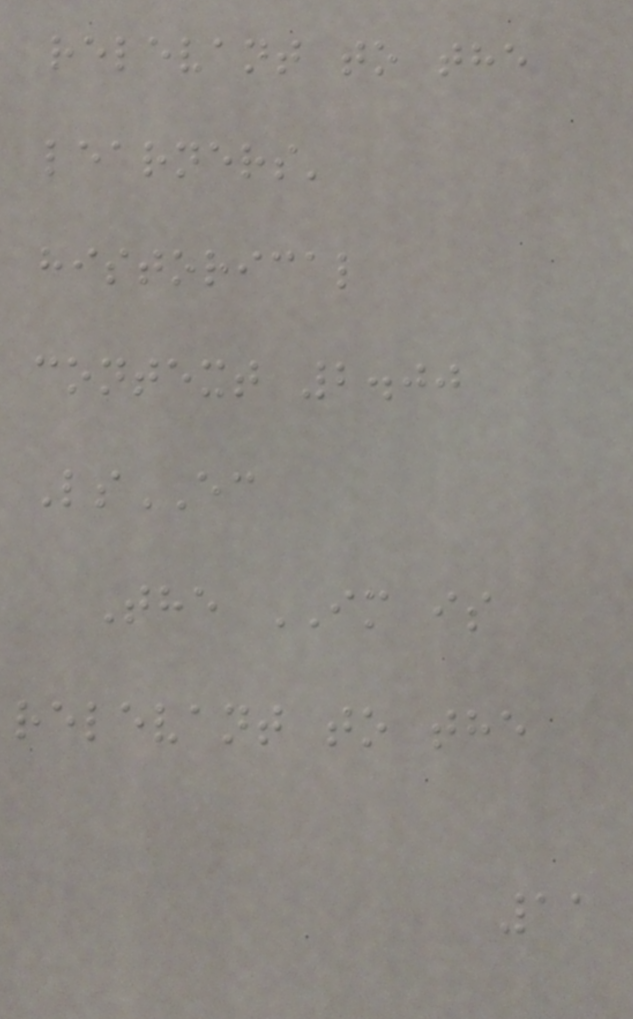relevant to the
learners'
historical
context 2.00
LsEC
The IM is
relevant to the
11
